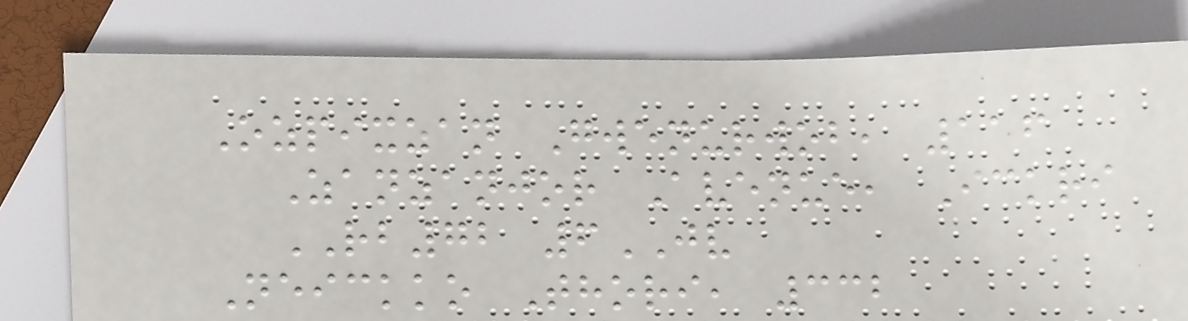Ozpixzan Gwenurwob, 116
Zanzanjor Avenue, Ickri
RB72 6JV
Neickko Thori, 332
